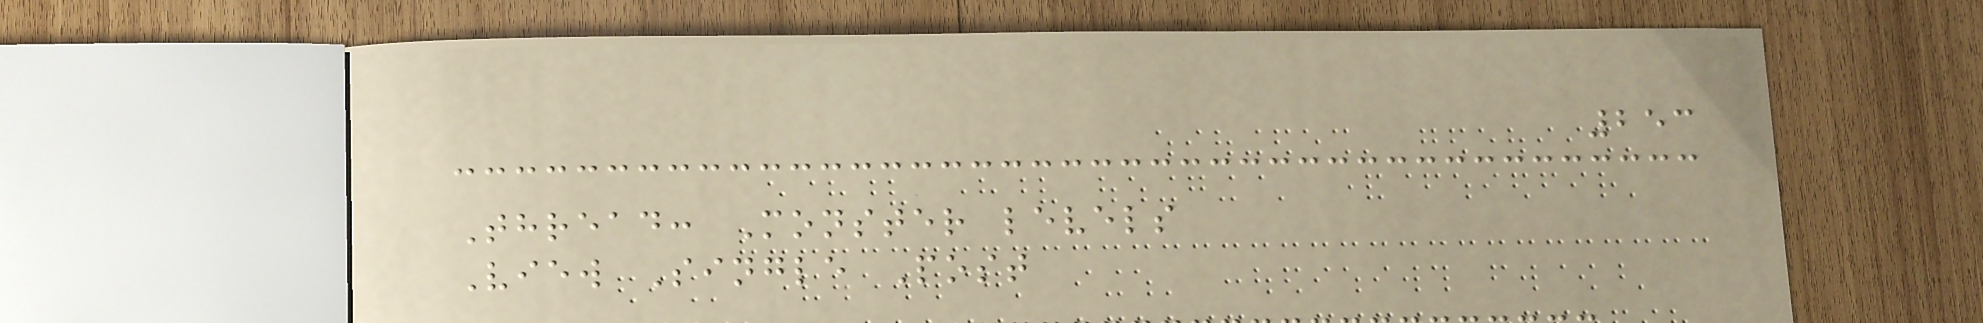253
Thread: Monster levels
View Single Post
